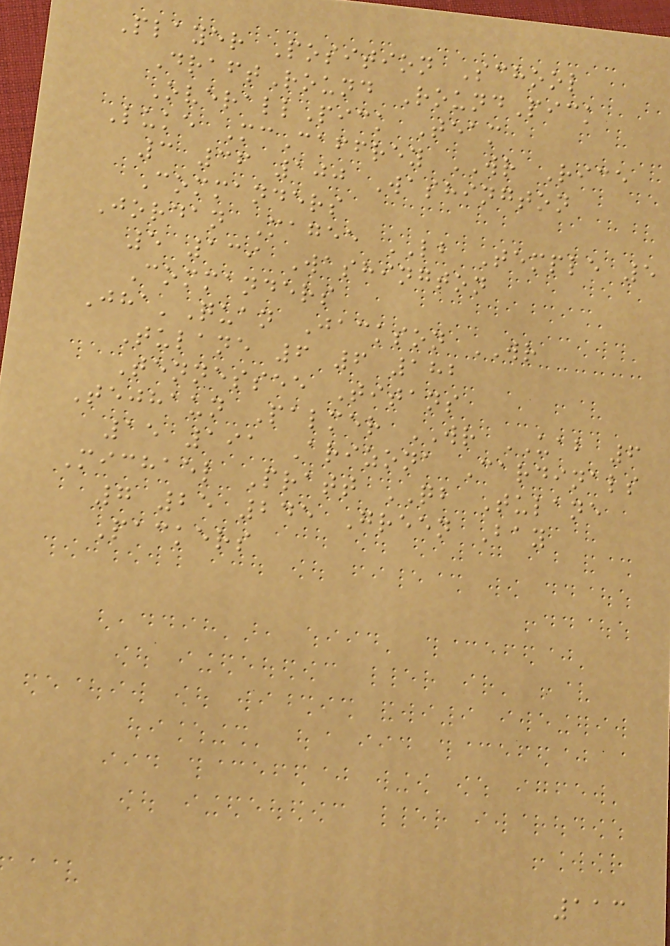Player Position School
DraftRound RoundPick
OverallPick Team
Luke McCaffrey WR Rice
3 36 100 Washington
Commanders
Jordan Magee LB Temple 5
5 139 Washington
Commanders
Jha'Quan Jackson WR
Tulane 6 6 182
Tennessee Titans
Tejhaun Palmer WR UAB 6
15 191 Arizona Cardinals
Michael Pratt QB Tulane
7 25 245 Green Bay
Packers
113
